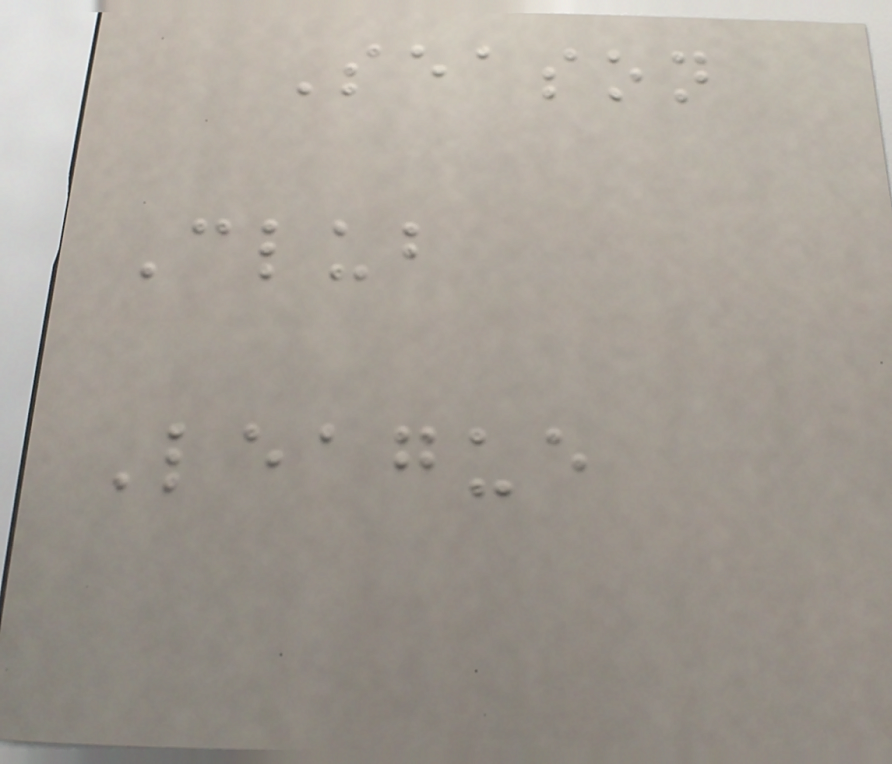Season
Club
League
